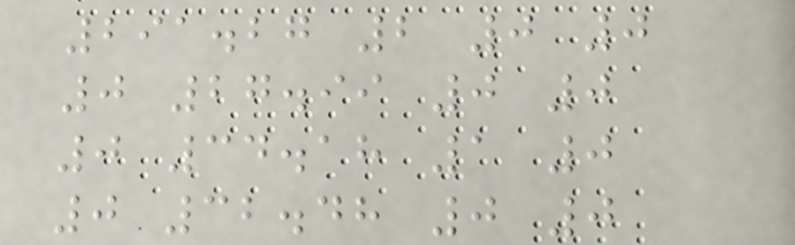291.27 2 0 0
0 27.99 0 0
0 34.18 1 0
0 32.48 0 0
